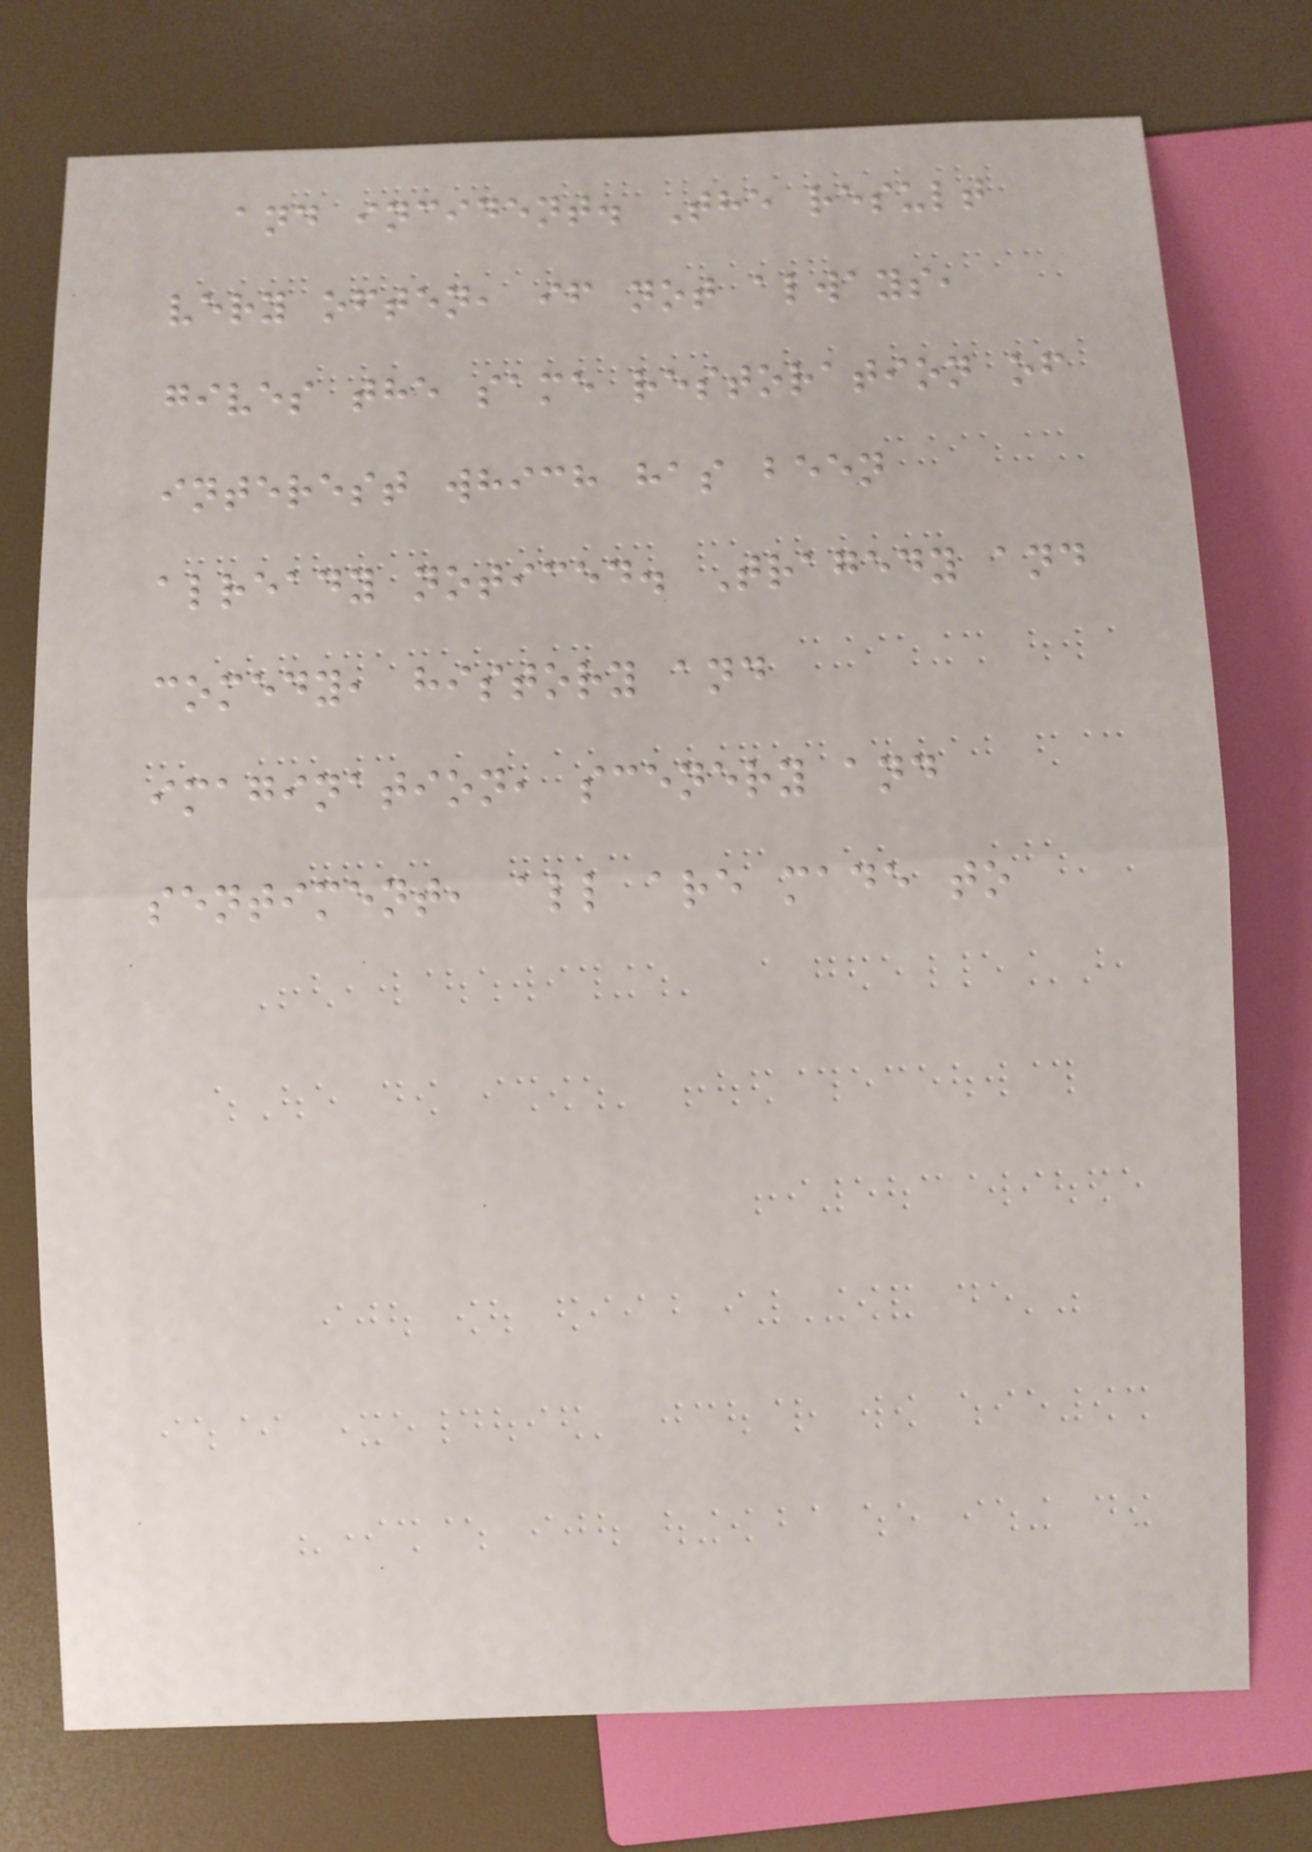and incident. The result
very often, if not always,
gives the same restoration of
interest which has been
already noticed. Tragedy and
comedy, history and
imagination, scenery and
sentiment, all are made to
